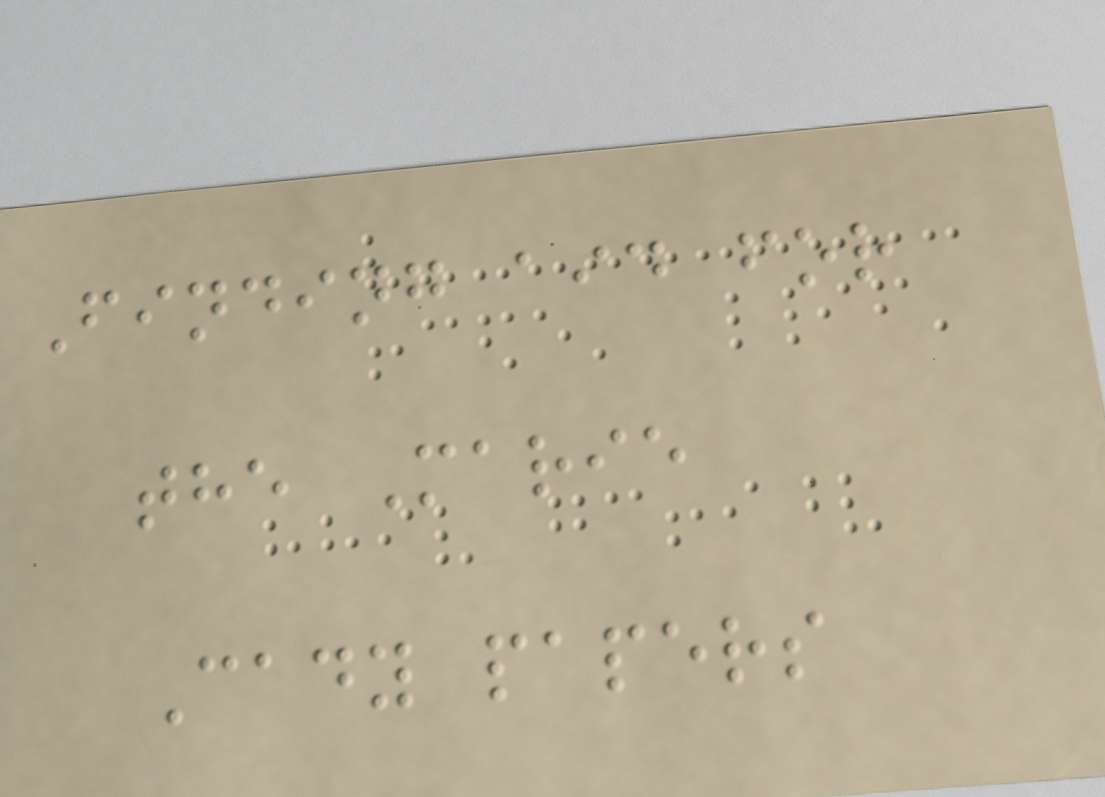Finding aid for
the Marie
Cady papers
